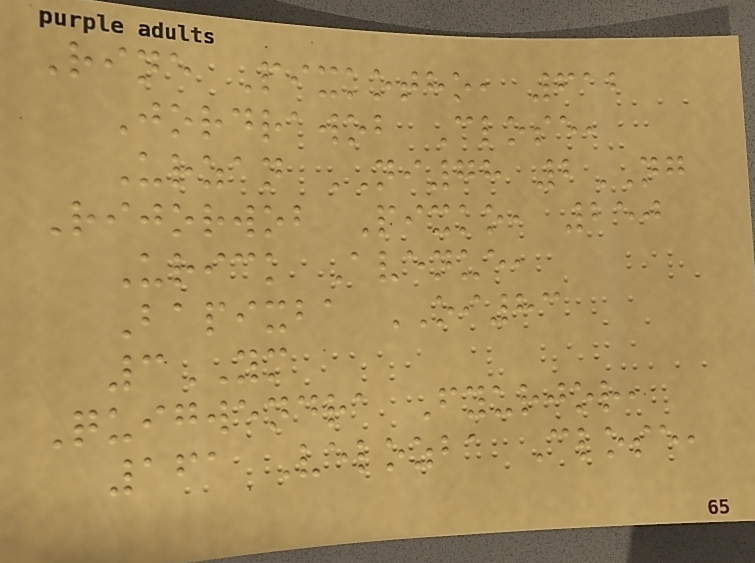Rine Pixkotho, 612
Jordrawob Close,
Urzan NI78 2NG
Rijorwob Pixko, 250
Urick Avenue,
Bapixba OI83
3YM
Quigwendra Fyurjor,
161 Velozba Close,
